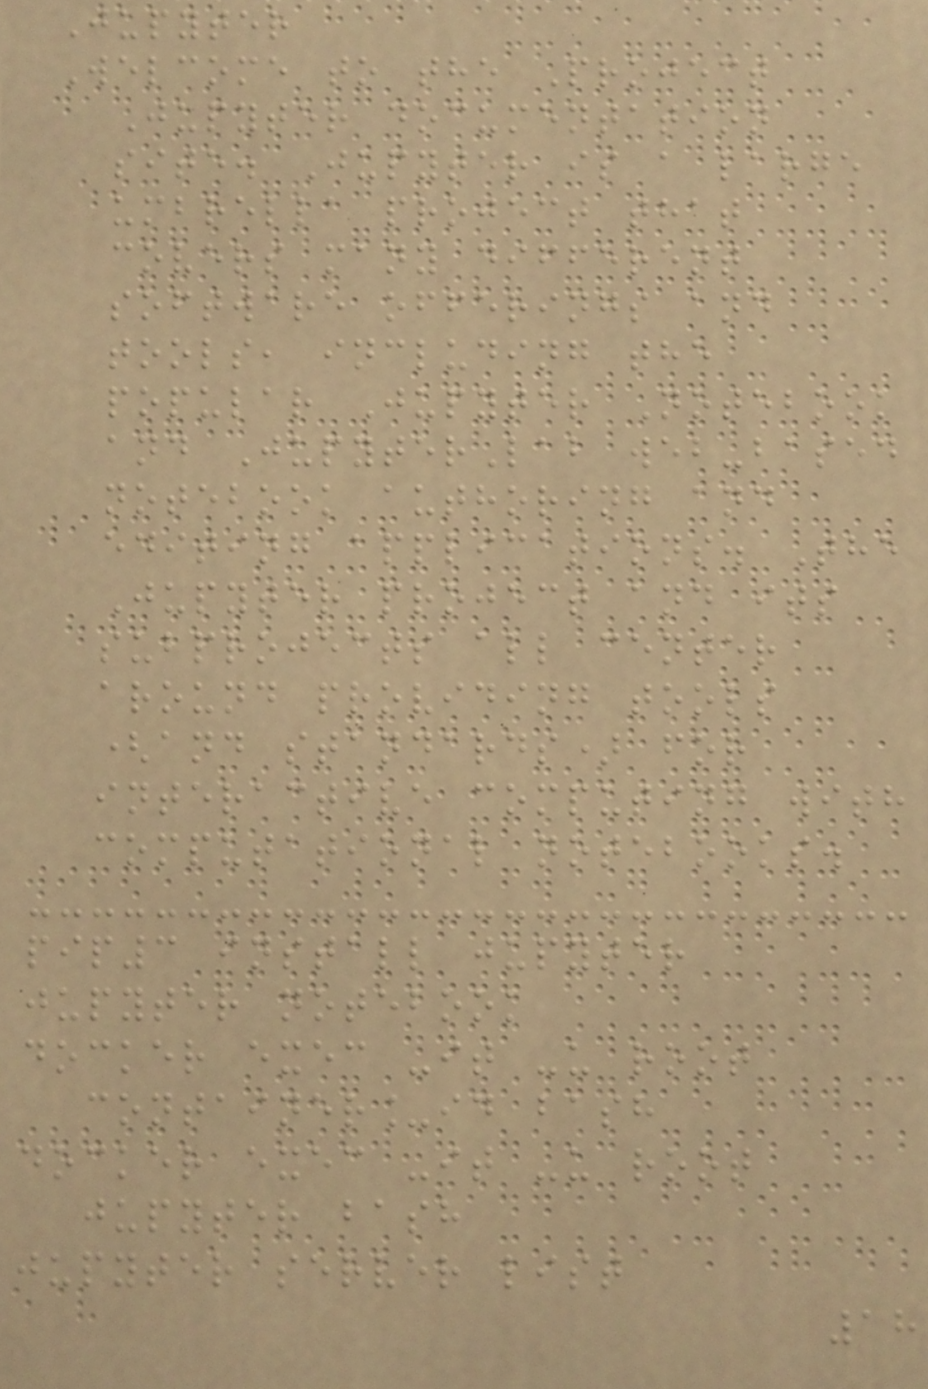Jupyter
Welcome to the Project
Jupyter documentation
site. Jupyter is a large
umbrella project that
covers many different
software offerings and
tools, including the
popular Jupyter Notebook
and JupyterLab web-based
notebook authoring and
editing applications. The
Jupyter project and its
subprojects all center
around providing tools
(and standards) for
interactive computing with
computational notebooks.
pip3 install jupyter
jupyter notebook
docker exec -it -u root
container_id bash
docker exec -it -u root
jupyter bash
jupyter server list
18
